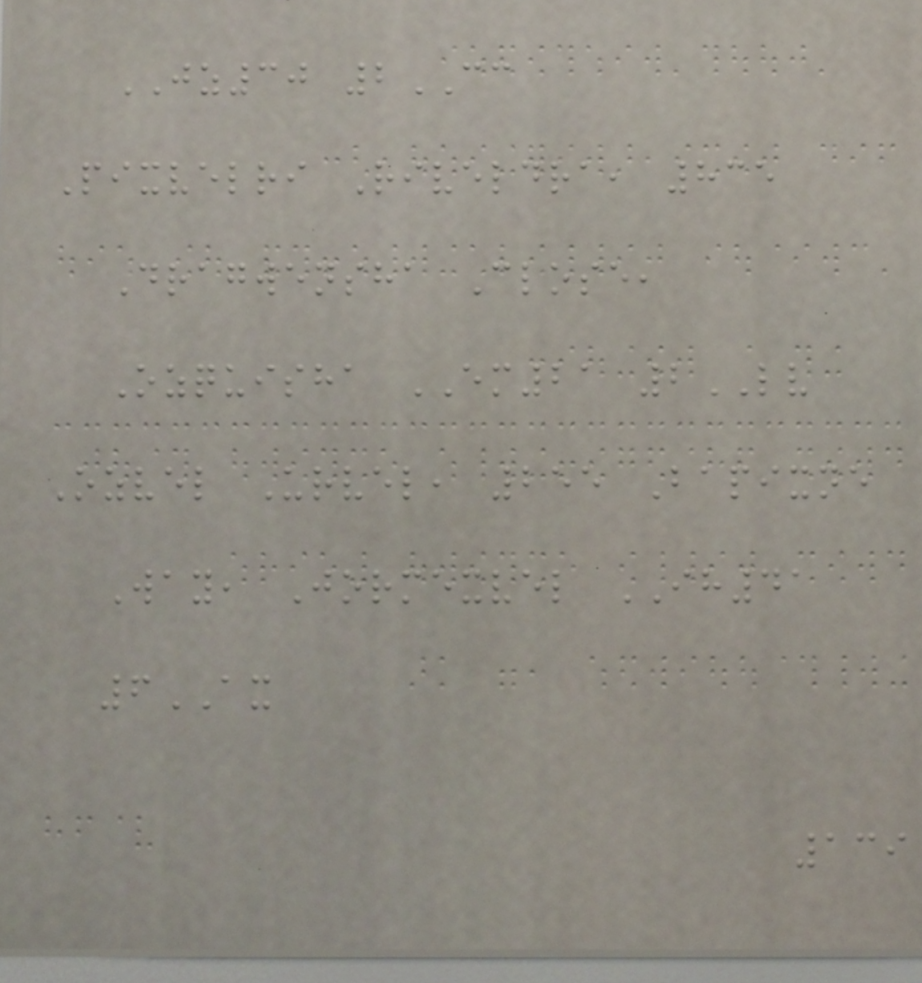JZ30 2CC
Pixvelri Riveldra, 835
Dragwensha Close,
Ozquisha EM21 2LV
Ozvel Urvel, 255 Bapixne
Way, Jormexvel IH41
6AX
139
